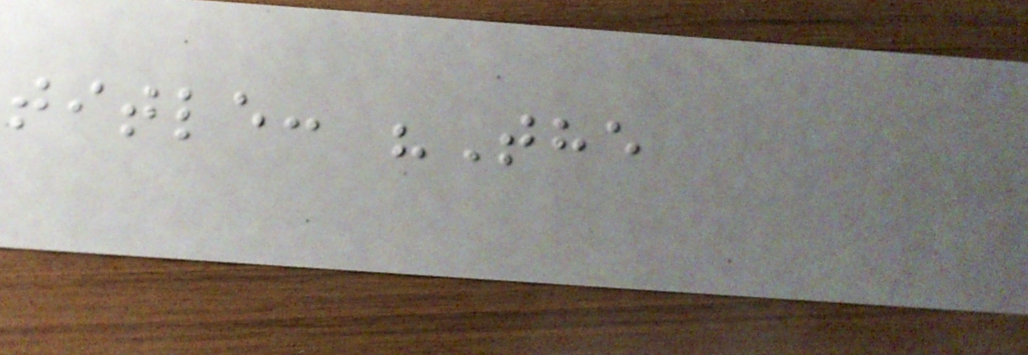title: "The
